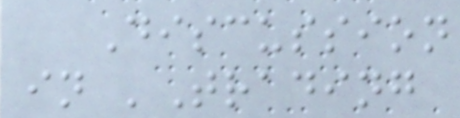Discussion
in 'Trading
